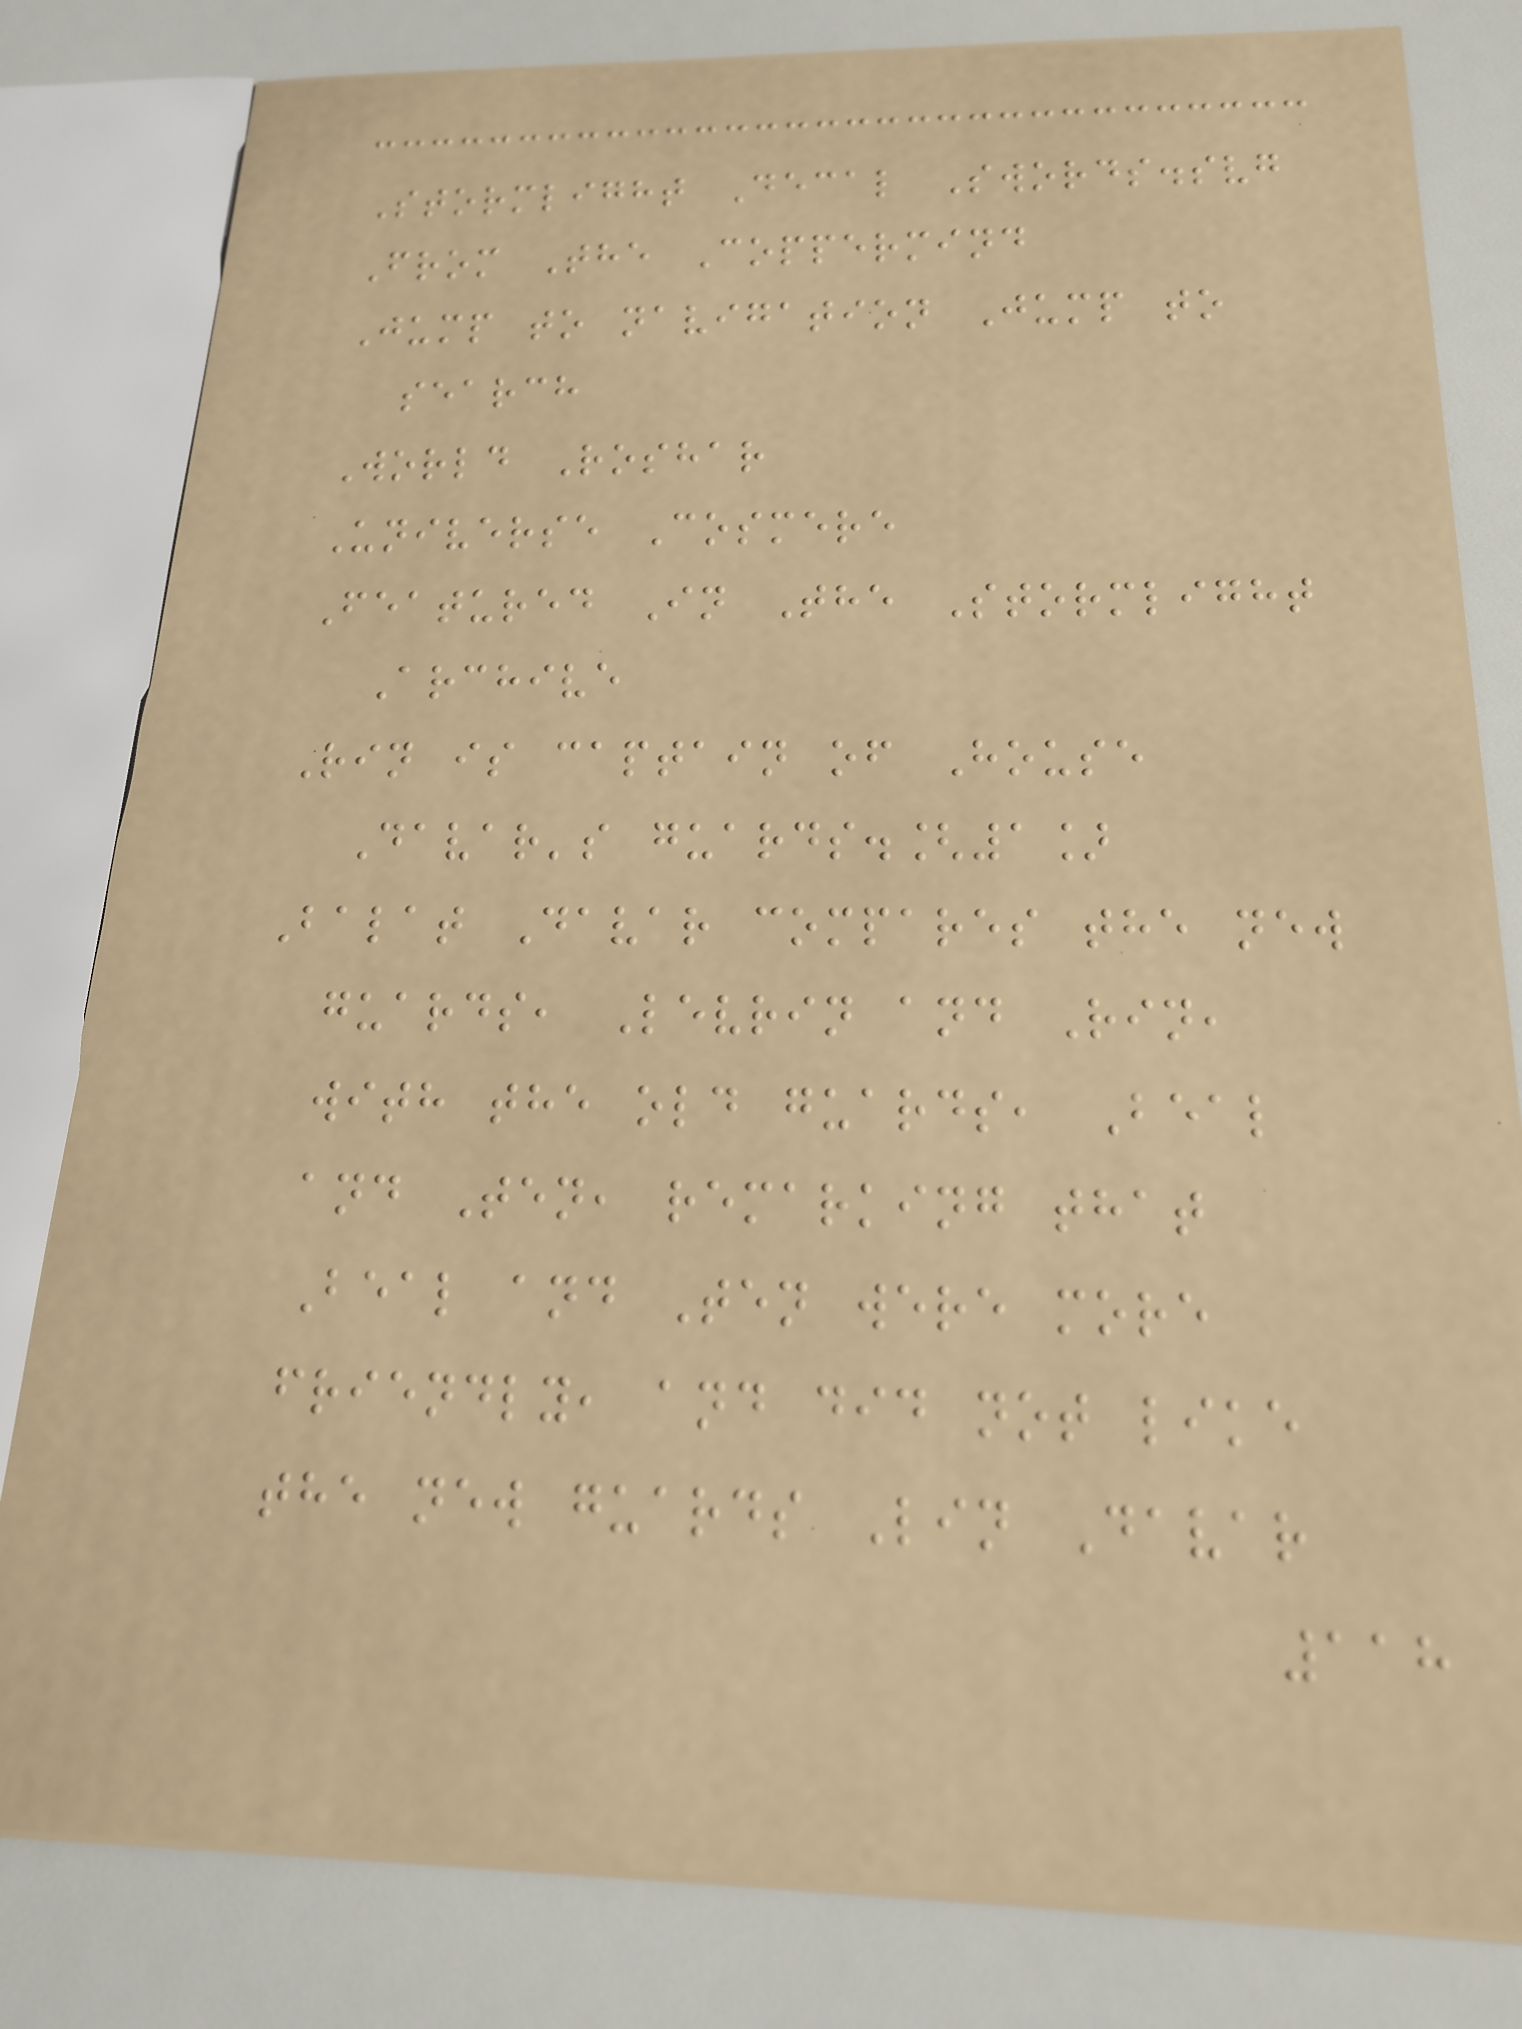Stormlight Decal Swords.svg
From The Coppermind
Jump to navigation Jump to
search
World Roshar
Universe Cosmere
Featured In The Stormlight
Archive
Rin is captain of House
Davar's guards.[1]
Balat Davar compares the new
guards, Levrin and Rin,
with the old guards, Beal
and Ten, remarking that
Beal and Ten were more
friendly, and did not like
the new guards Lin Davar
118
